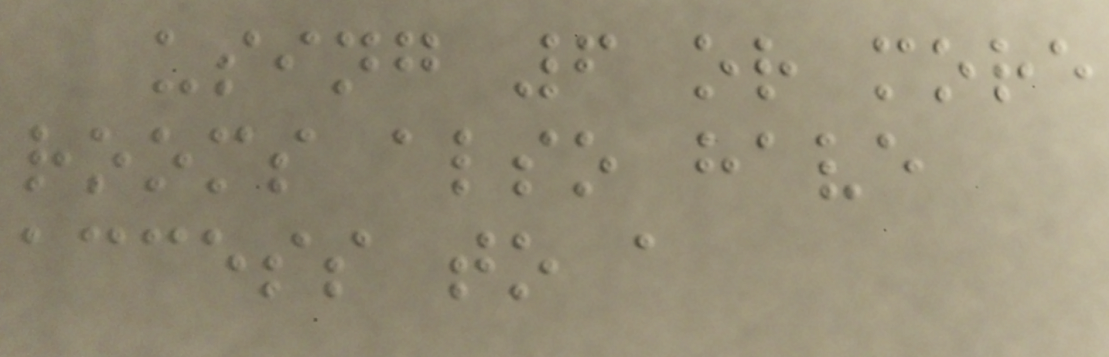using 6 or more
rooms also have
access to a
